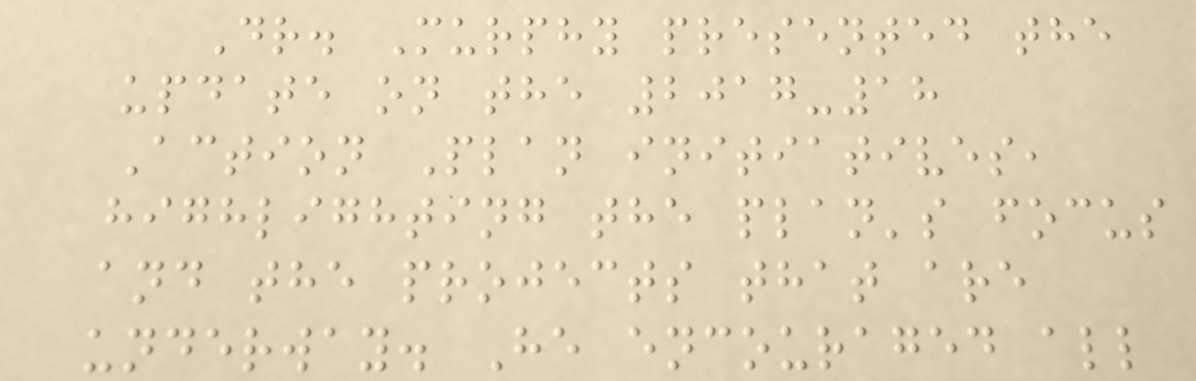Dr. Murphy presented the
update on the 2017-18
Action Plan initiatives,
highlighting the plan's focus
and the projects that are
underway. He encouraged all
